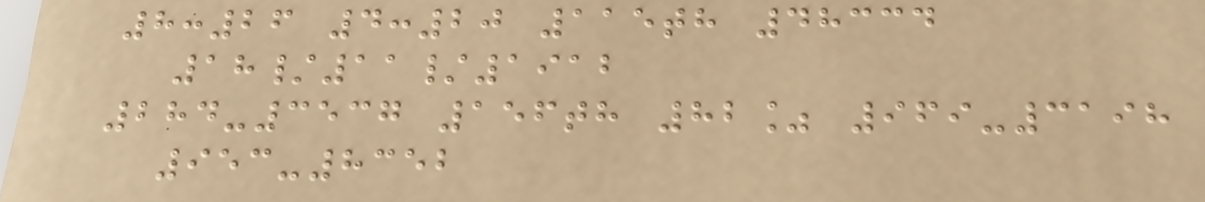8:26 4:20 115th 48334
18/11/1912
284-3537 156th 82% 969-3198
953-8352
